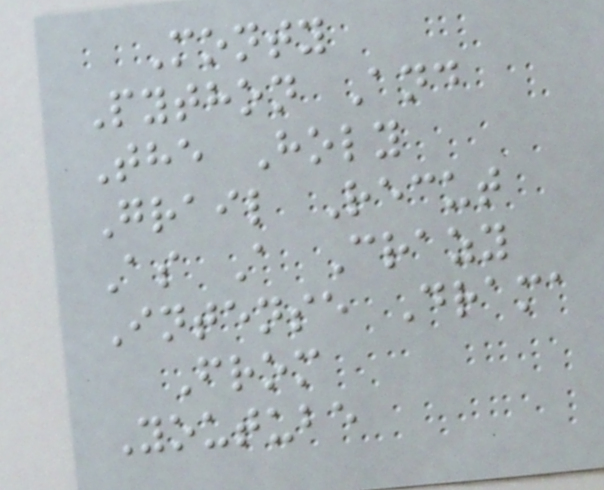Monty
Python And
The Holy
Grail Recut
As A Crazy
Intense Drama
From
Youtube
